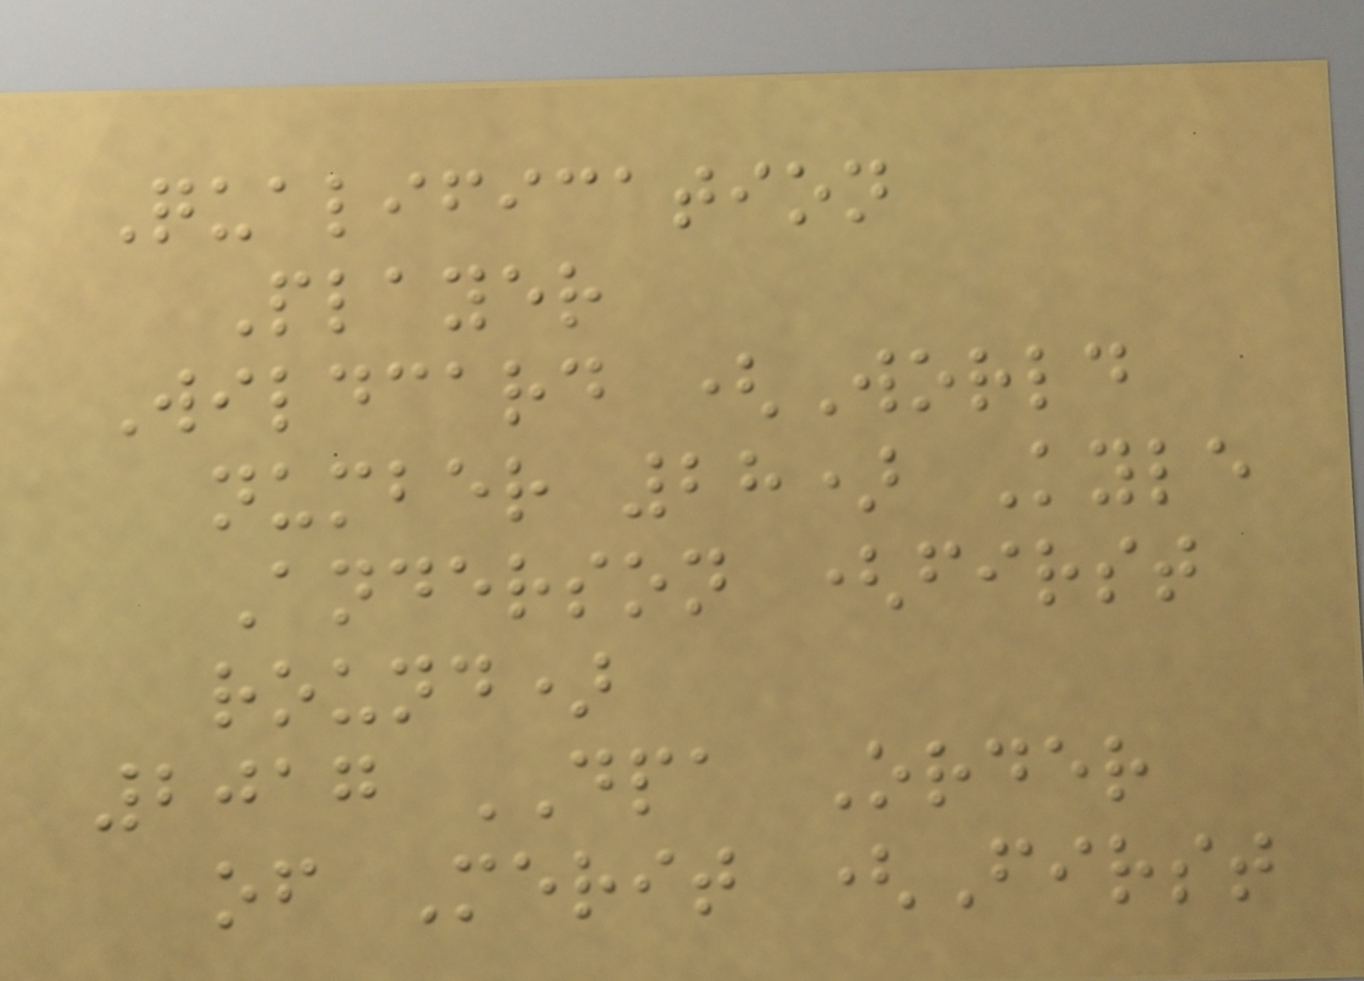Qualification
Player
Wildcard (World
number 28) Kyle
Anderson (first
round)
2017 DPA Order
of Merit (First
